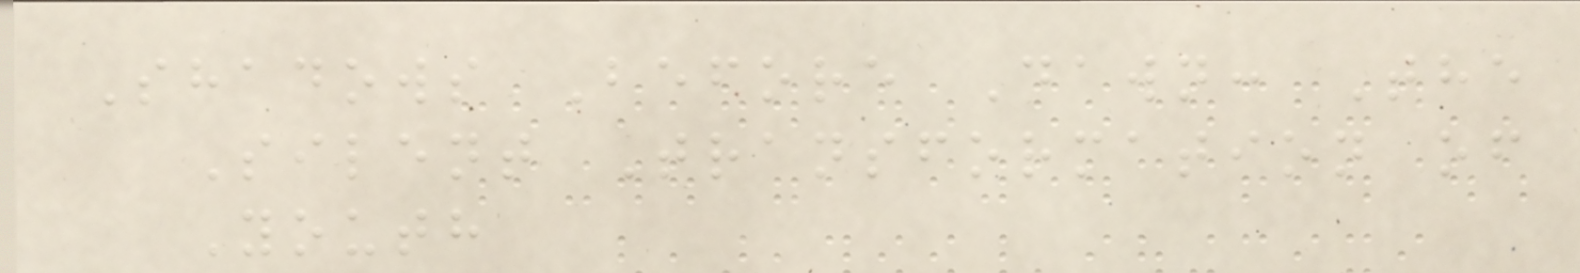Shadows Before Dawn: The
Silent Transformation of
Youth
